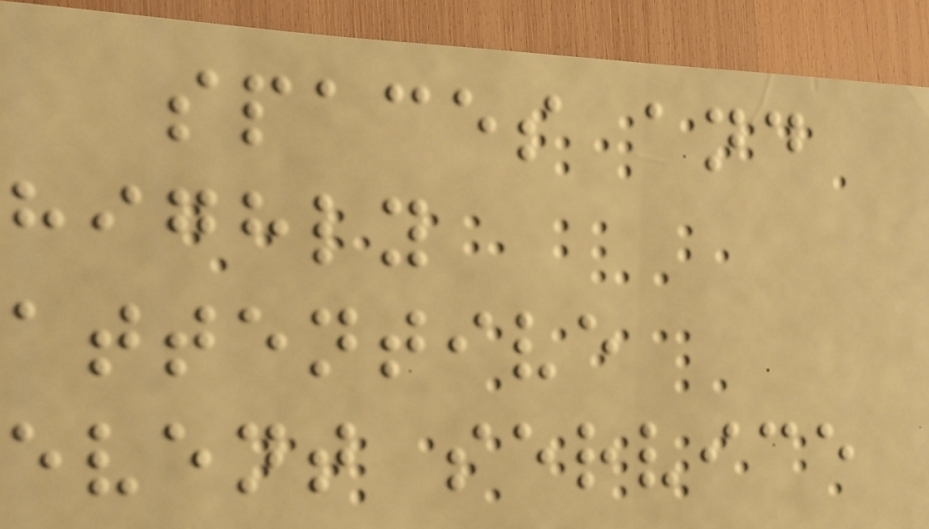spaces and
highly
attentive
event service
